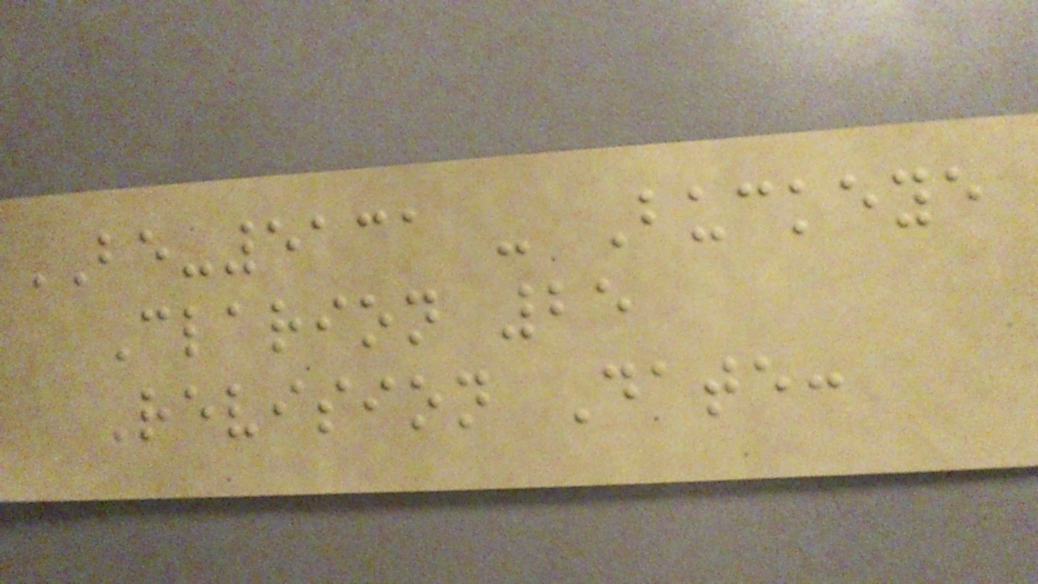BE-5131 - Buckeye
Clarion 25
Revision Date:
